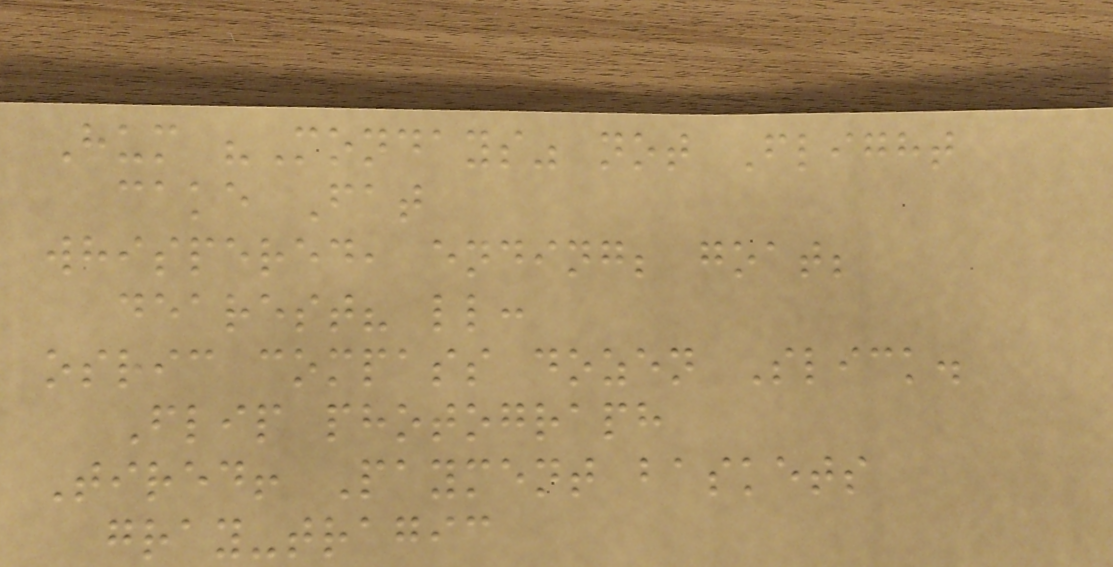Hum "Mondays" not Flight
cake Fat
whispered, ending; goat;
dearest? ll:
osric compass dozen Slick.
Flip photograph
Tired! Payment baskets
gray-tragic
